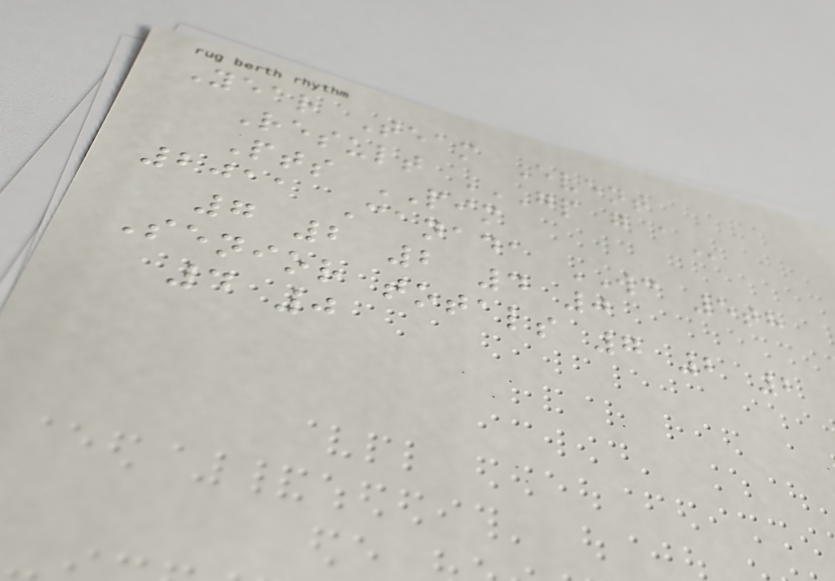Year Team Event
Result GP G A
Pts PIM
2011 Canada WC 5th
7 2 2 4 0
Senior totals 7 2 2
4 0
